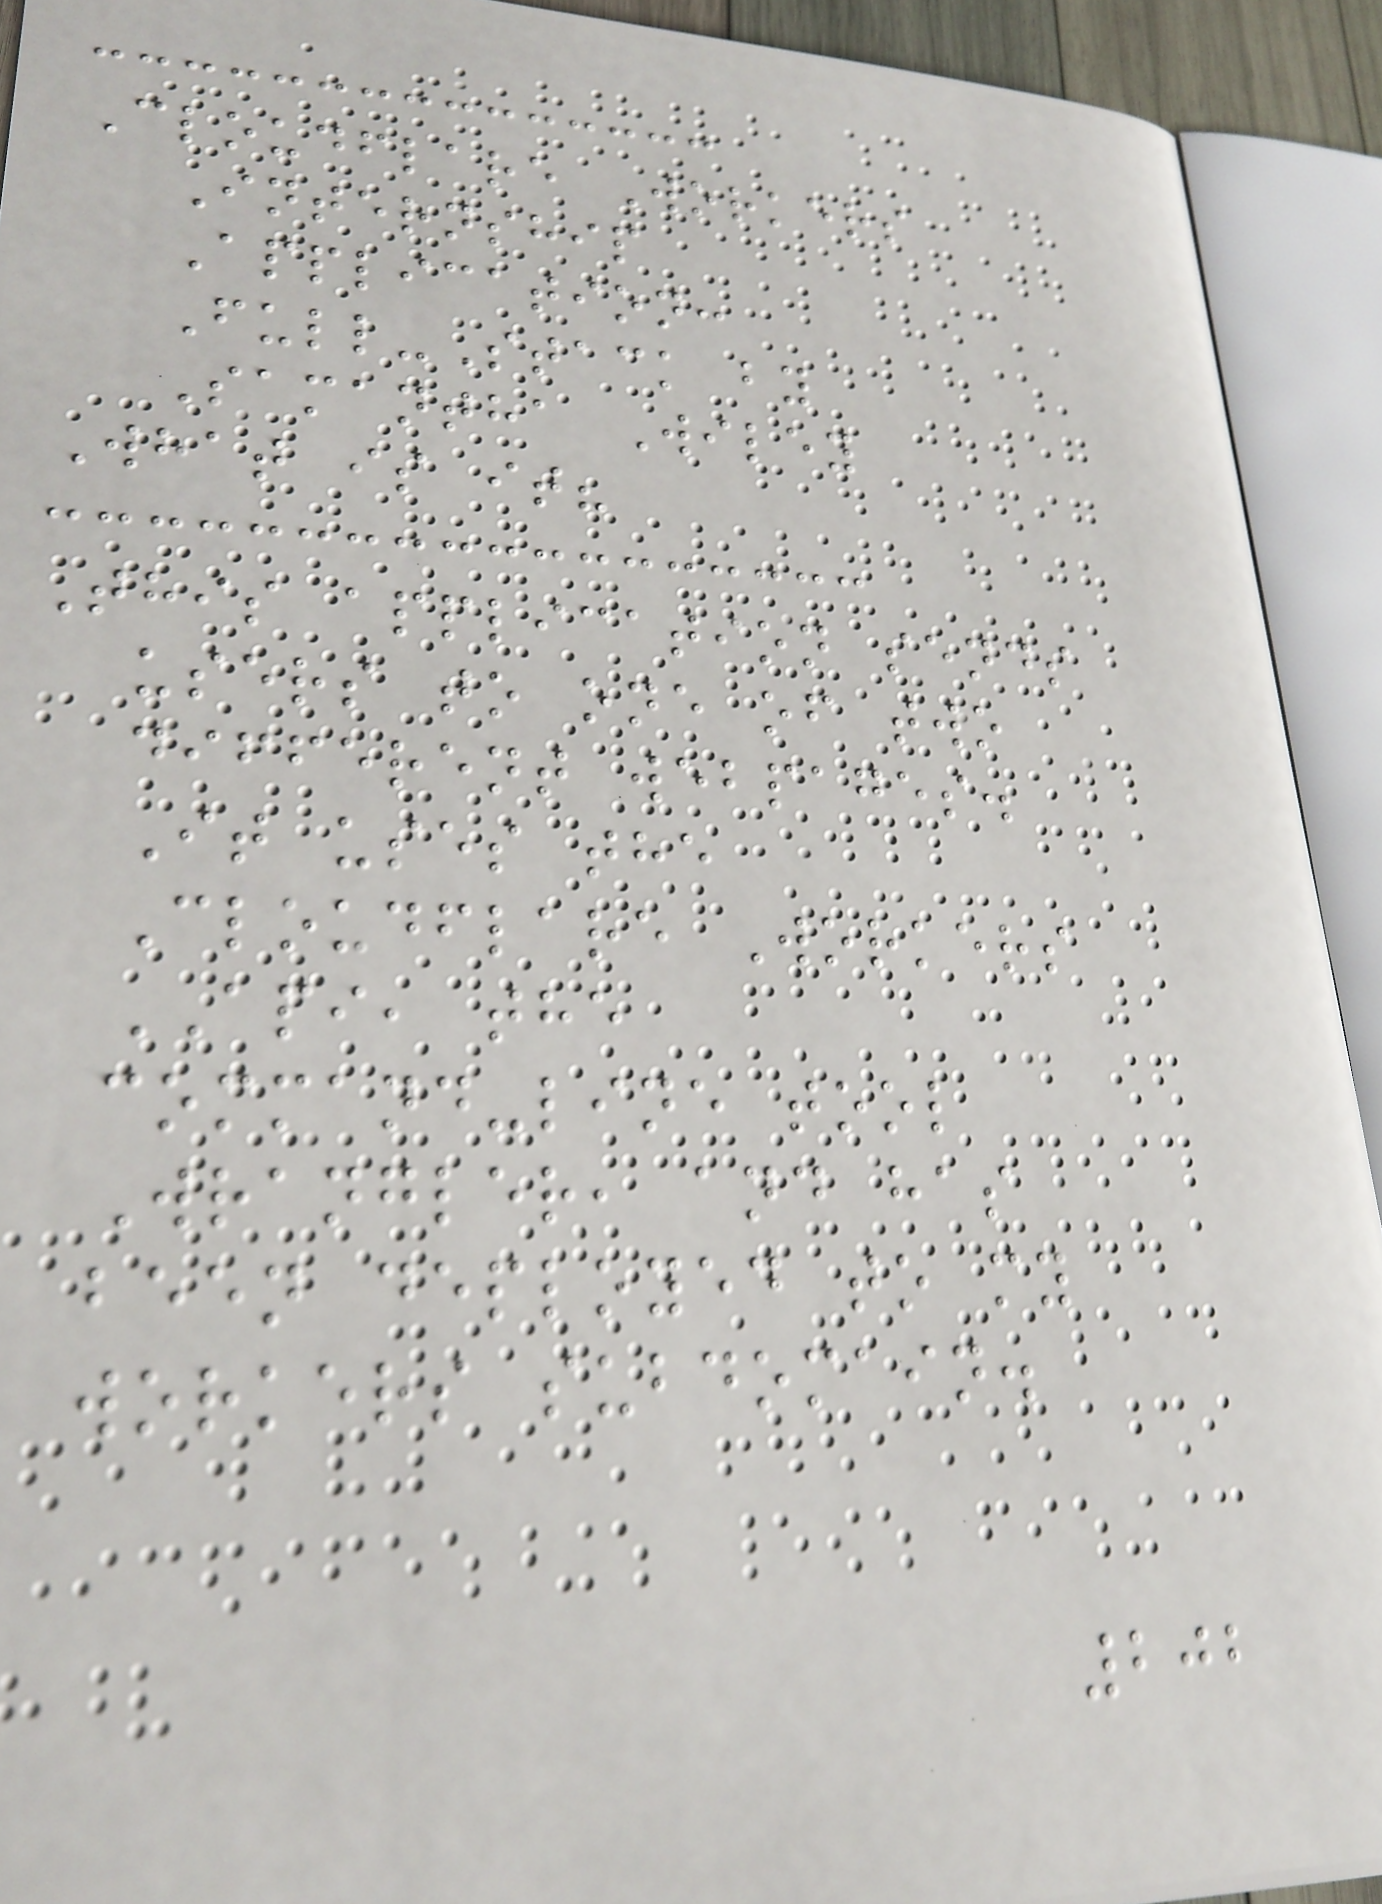Cloudflare Workers
Internship
Application:
Full-Stack by
Samantha Wiley
What is it?
This application sends
users to one of two
different webpages.
It uses the
Cloudflare Workers
API, the
command-line tool
Wrangler, and has
been deployed to my
workers subdomain.
202
